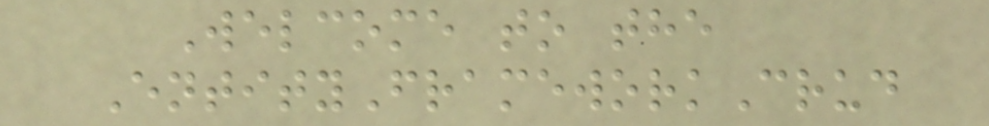Welcome to the
EntityFrameworkCrud
